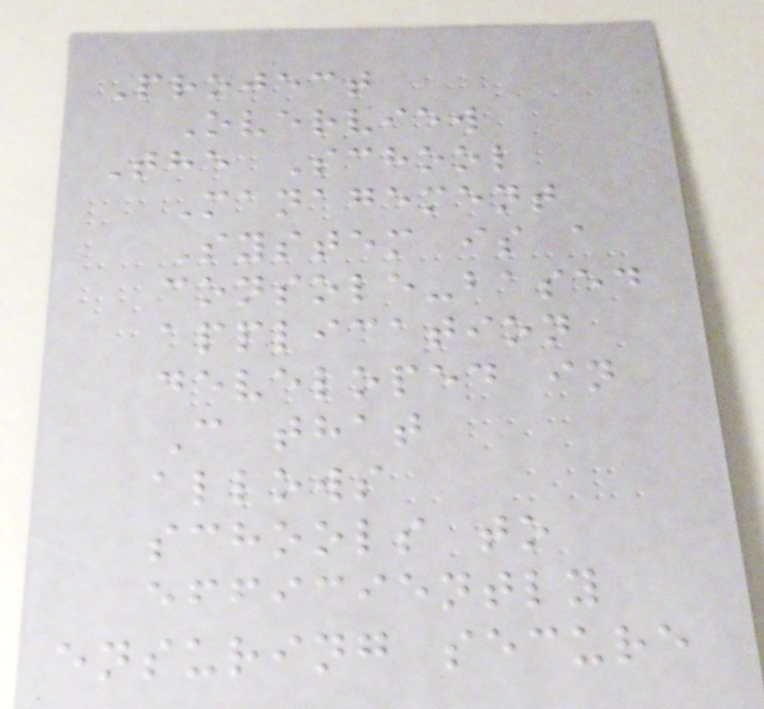Project
Overview
The School
Management
System is a
console-based
application
developed in
C that
allows
schools to
efficiently
ensuring secure
